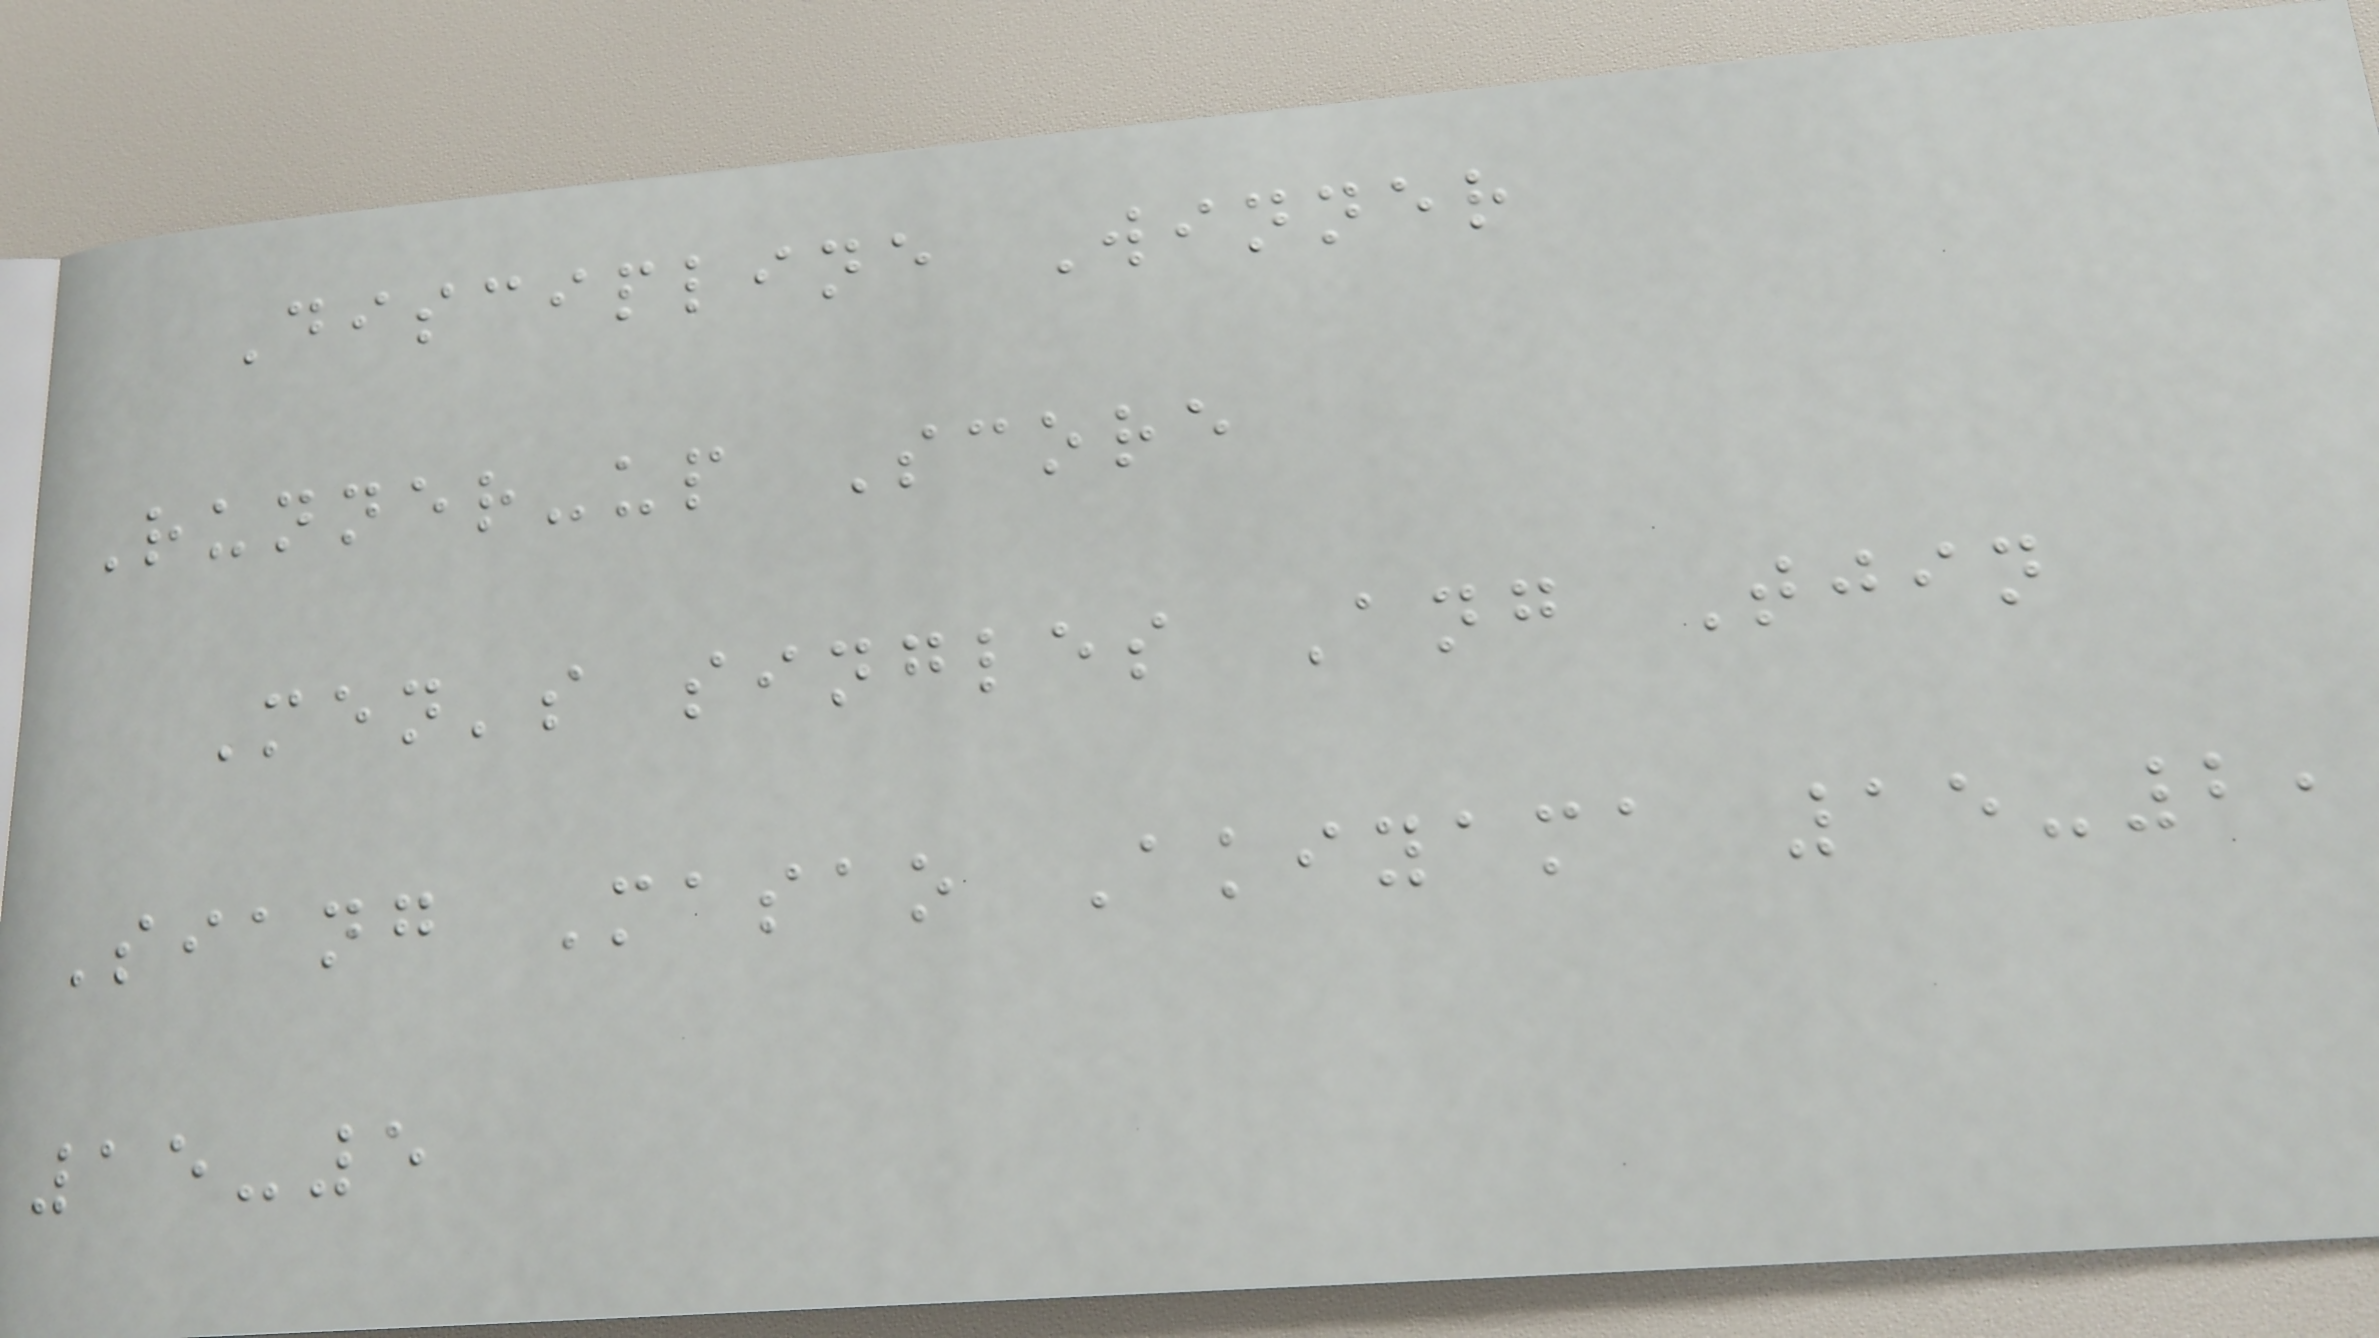Discipline Winner
Runner-up Score
Men's singles Ang Tjin
Siang Masao Akiyama 15-2,
15-5
